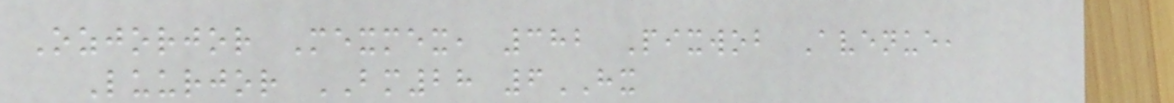Ozjorjor Mexmex, 382 Pixwob Avenue,
Luurjor BM28 6HX
